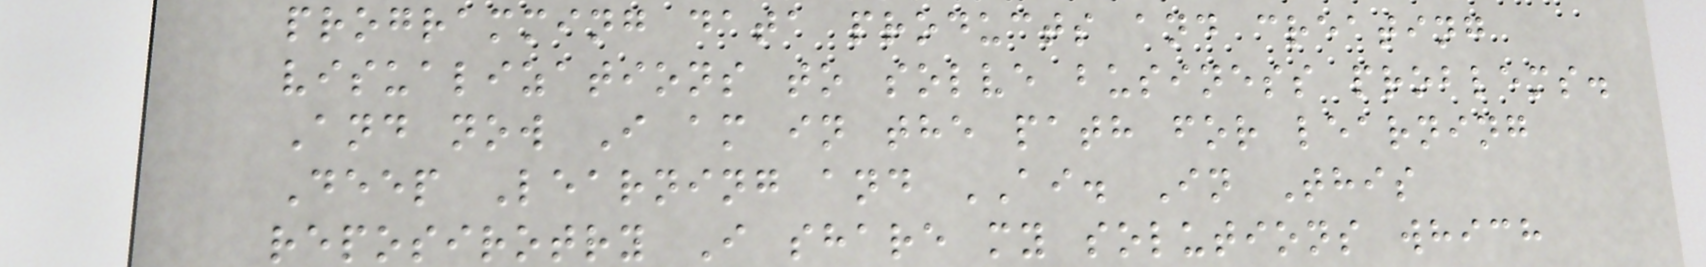programming data products and creating
visualizations to solve business problems.
And now I am in the path for learning
Deep Learning and AI. In This
reposirotry I share my solutions which
